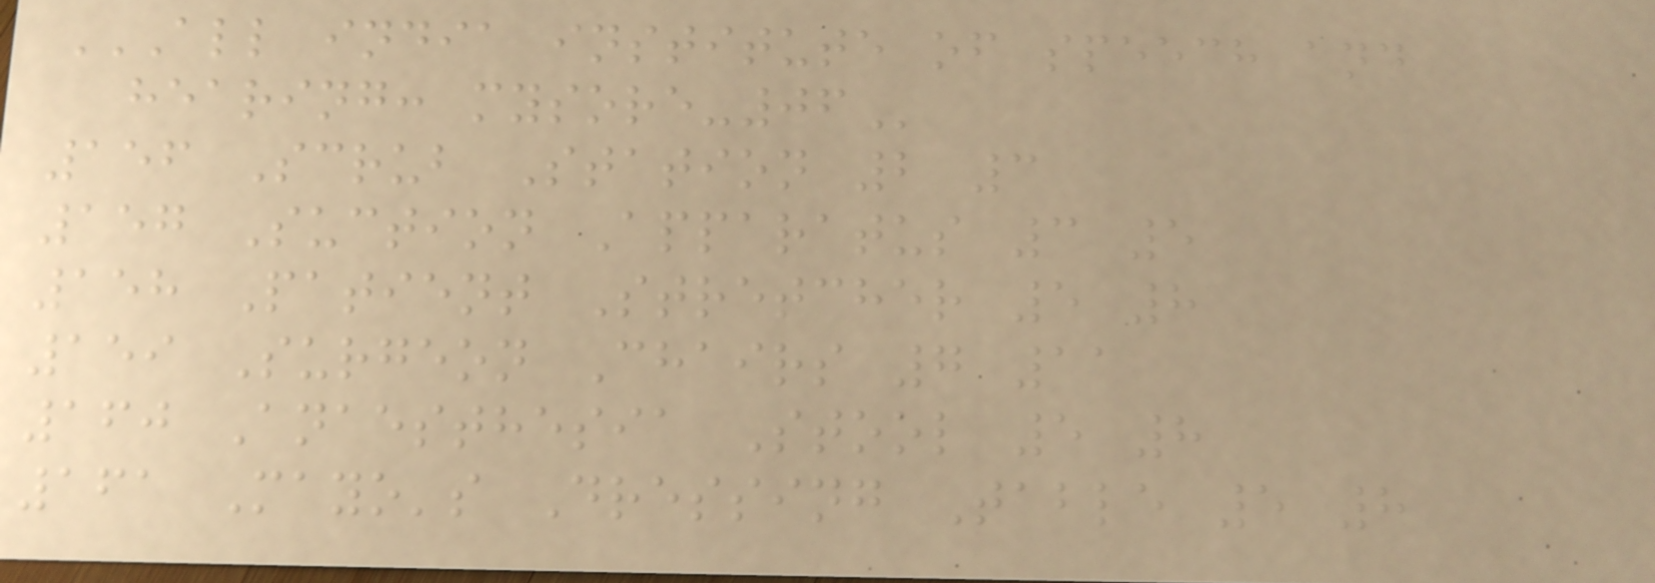ALL INDIA INSTITUTE OF SPEECH AND
HEARING: MYSORE-06
156 Scrub Station 2 3
157 Suction Apparatus 3 5
158 Patient Stretcher 5 8
159 Surgeon Chairs 7 11
160 Anaesthesia Stool 5 8
161 Mayo's Dressing Table 5 8
